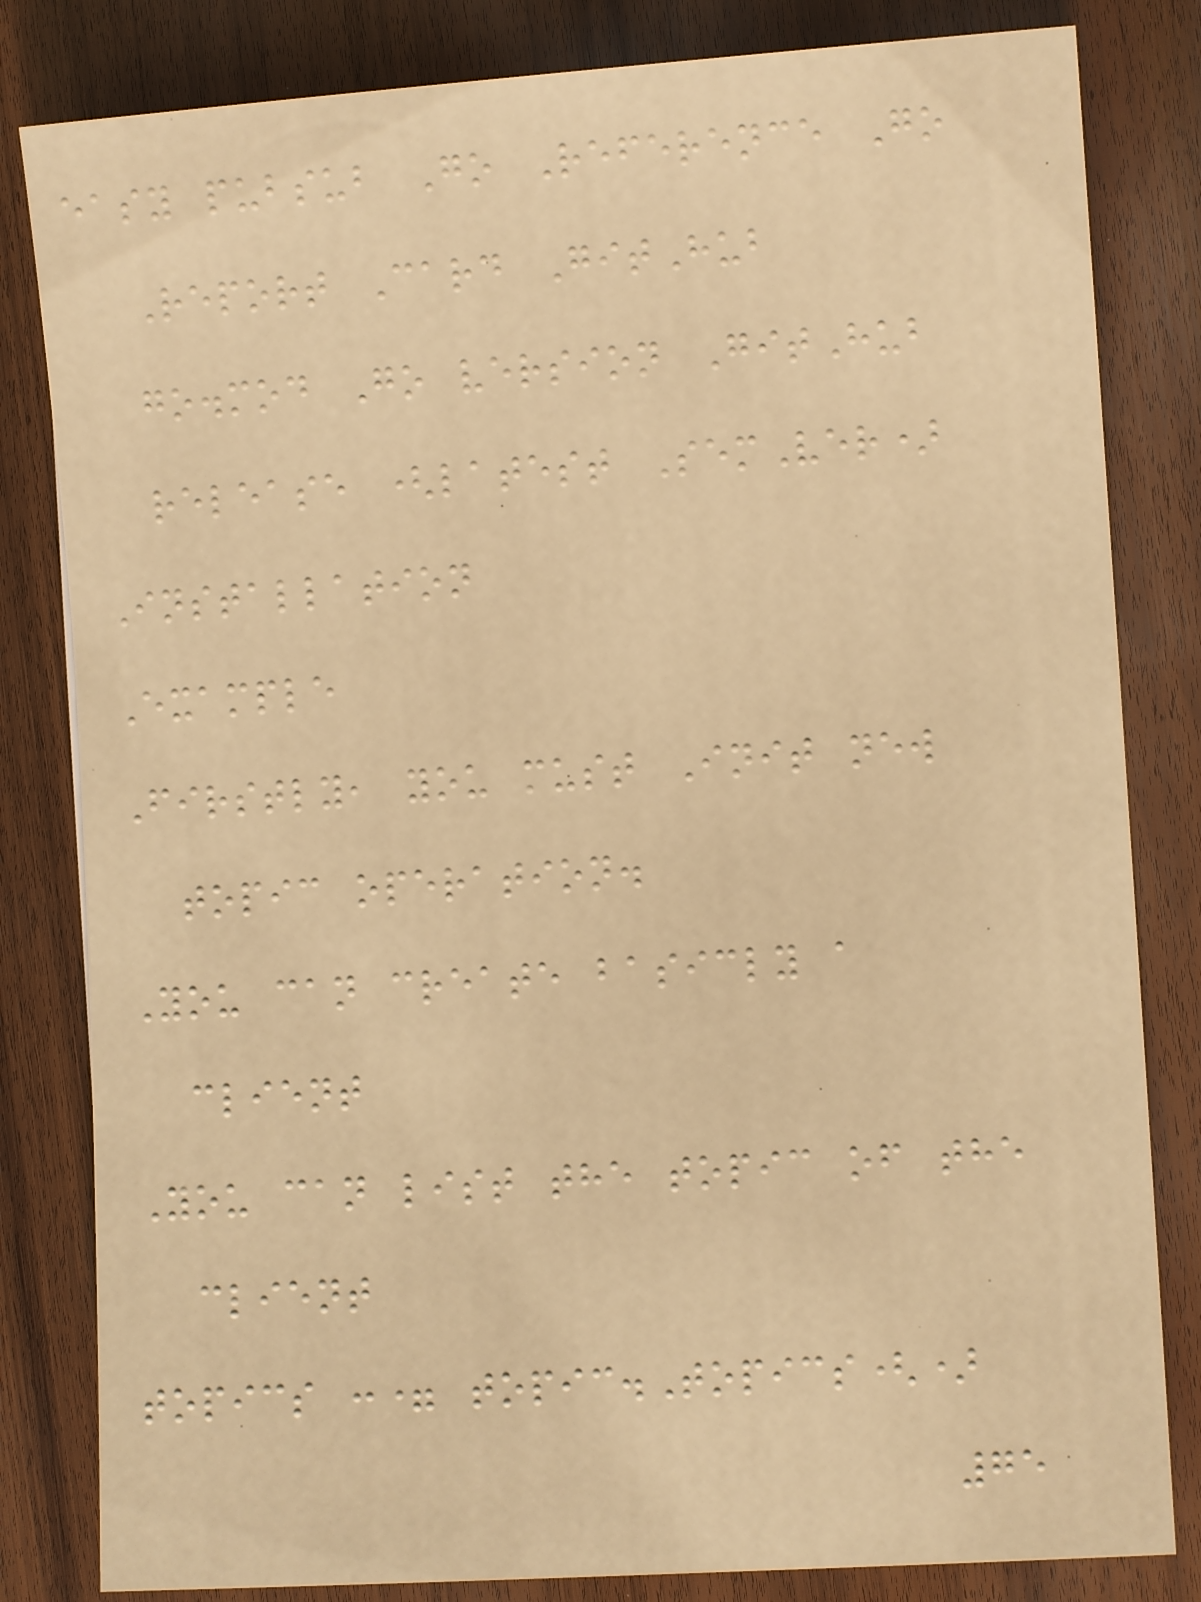easy pubsub Go Reference Go
Report Card GitHub
go.mod Go version GitHub
release (latest SemVer)
Installation
Example
Firstly, you must Init new
topic operation.
You can create basicly a
client
You can list the topic of the
client
topics := topic.Topics()
75
